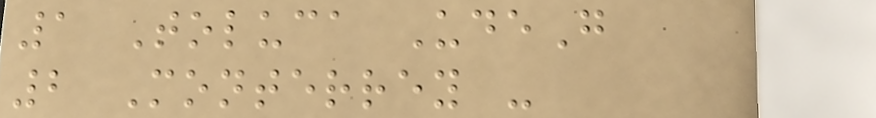1 Toluca UdeG
2 Monterrey -
